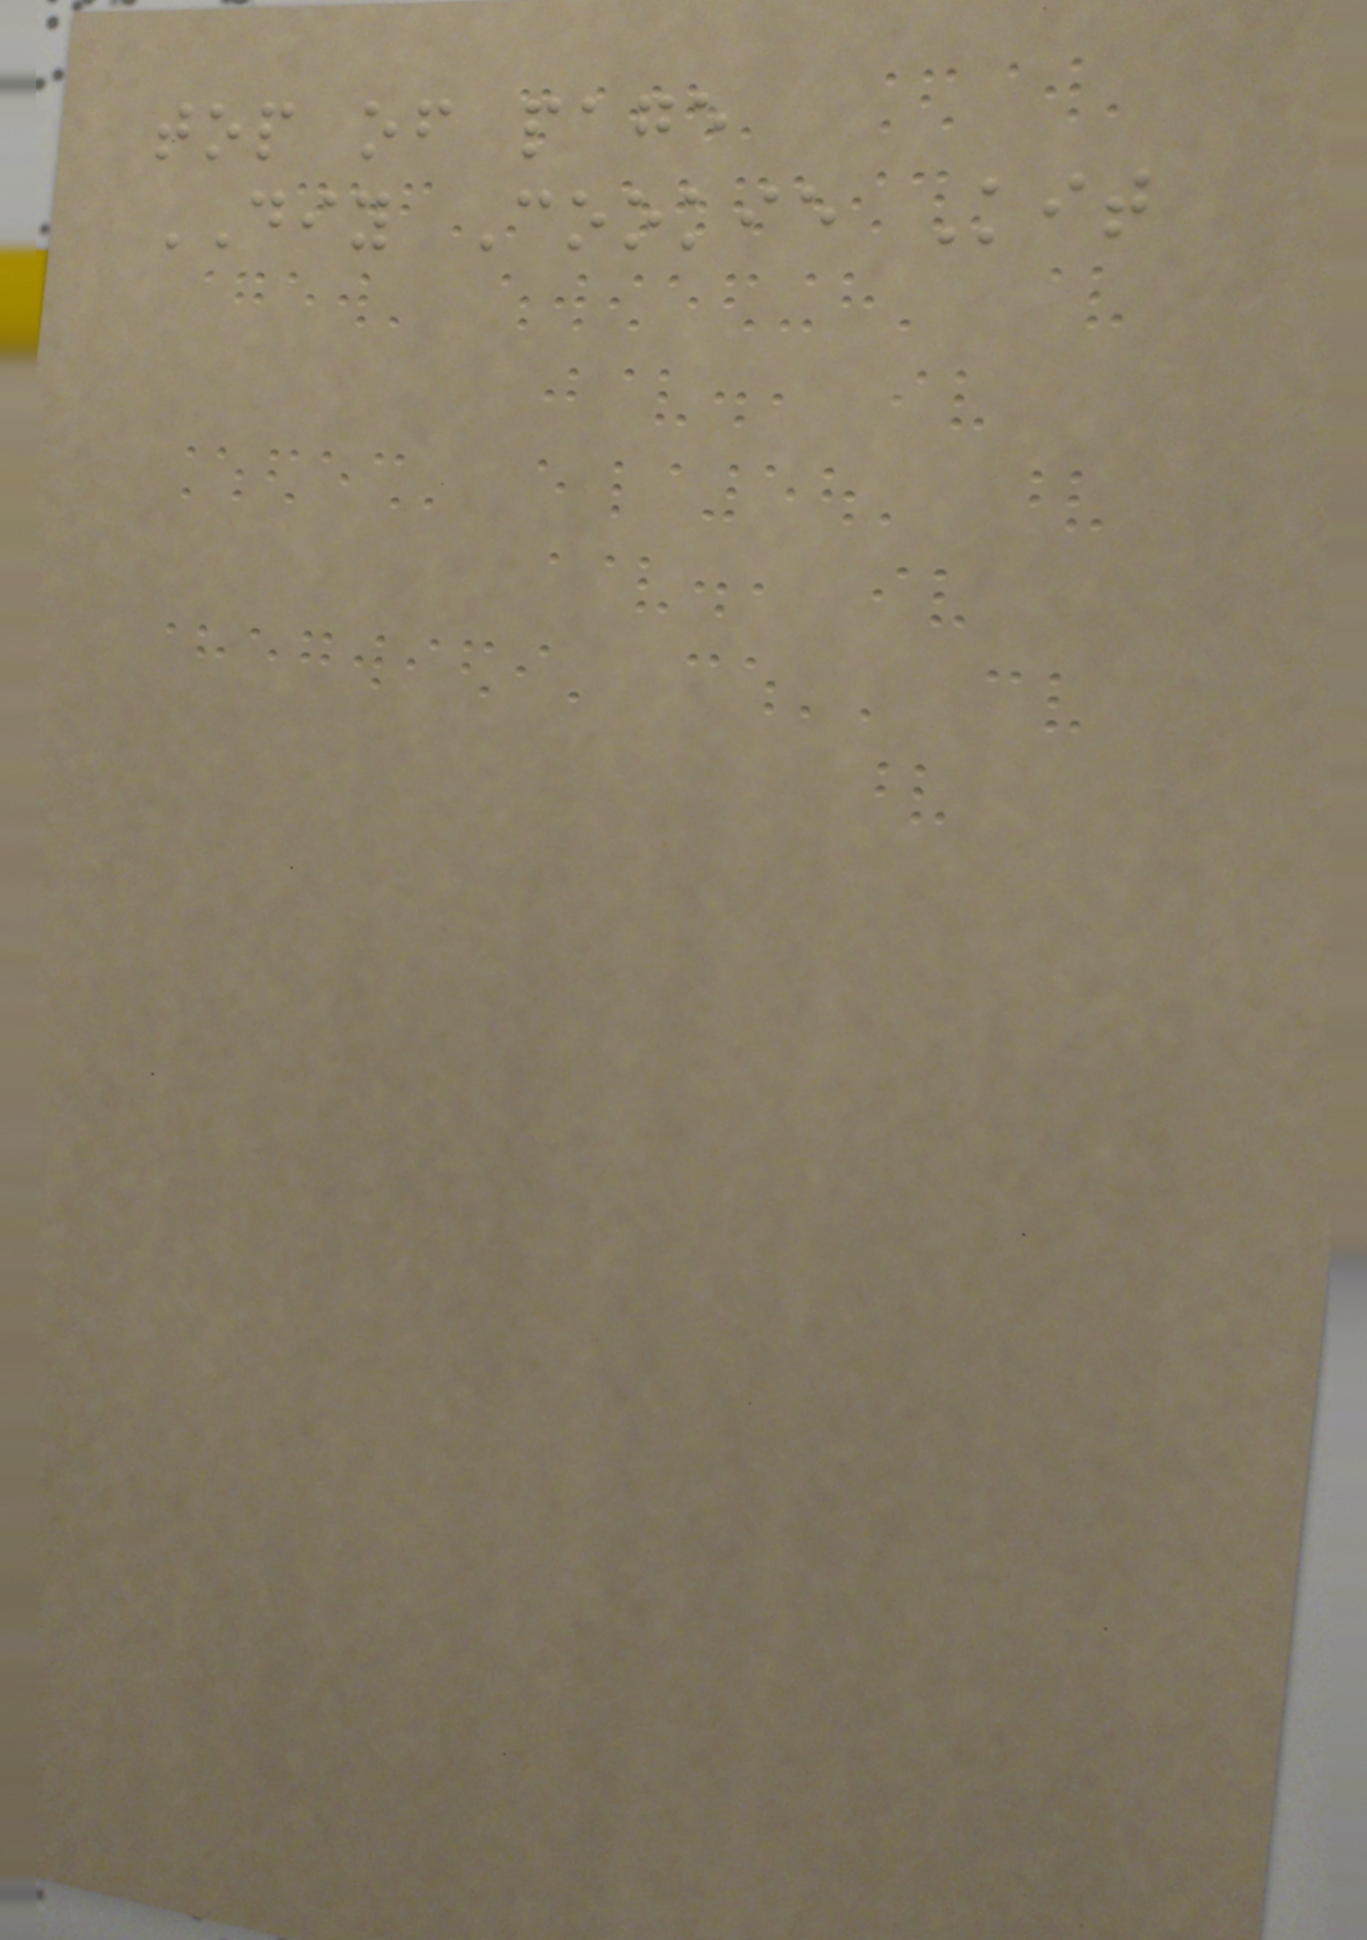top of page
DIY Cookie Kit
